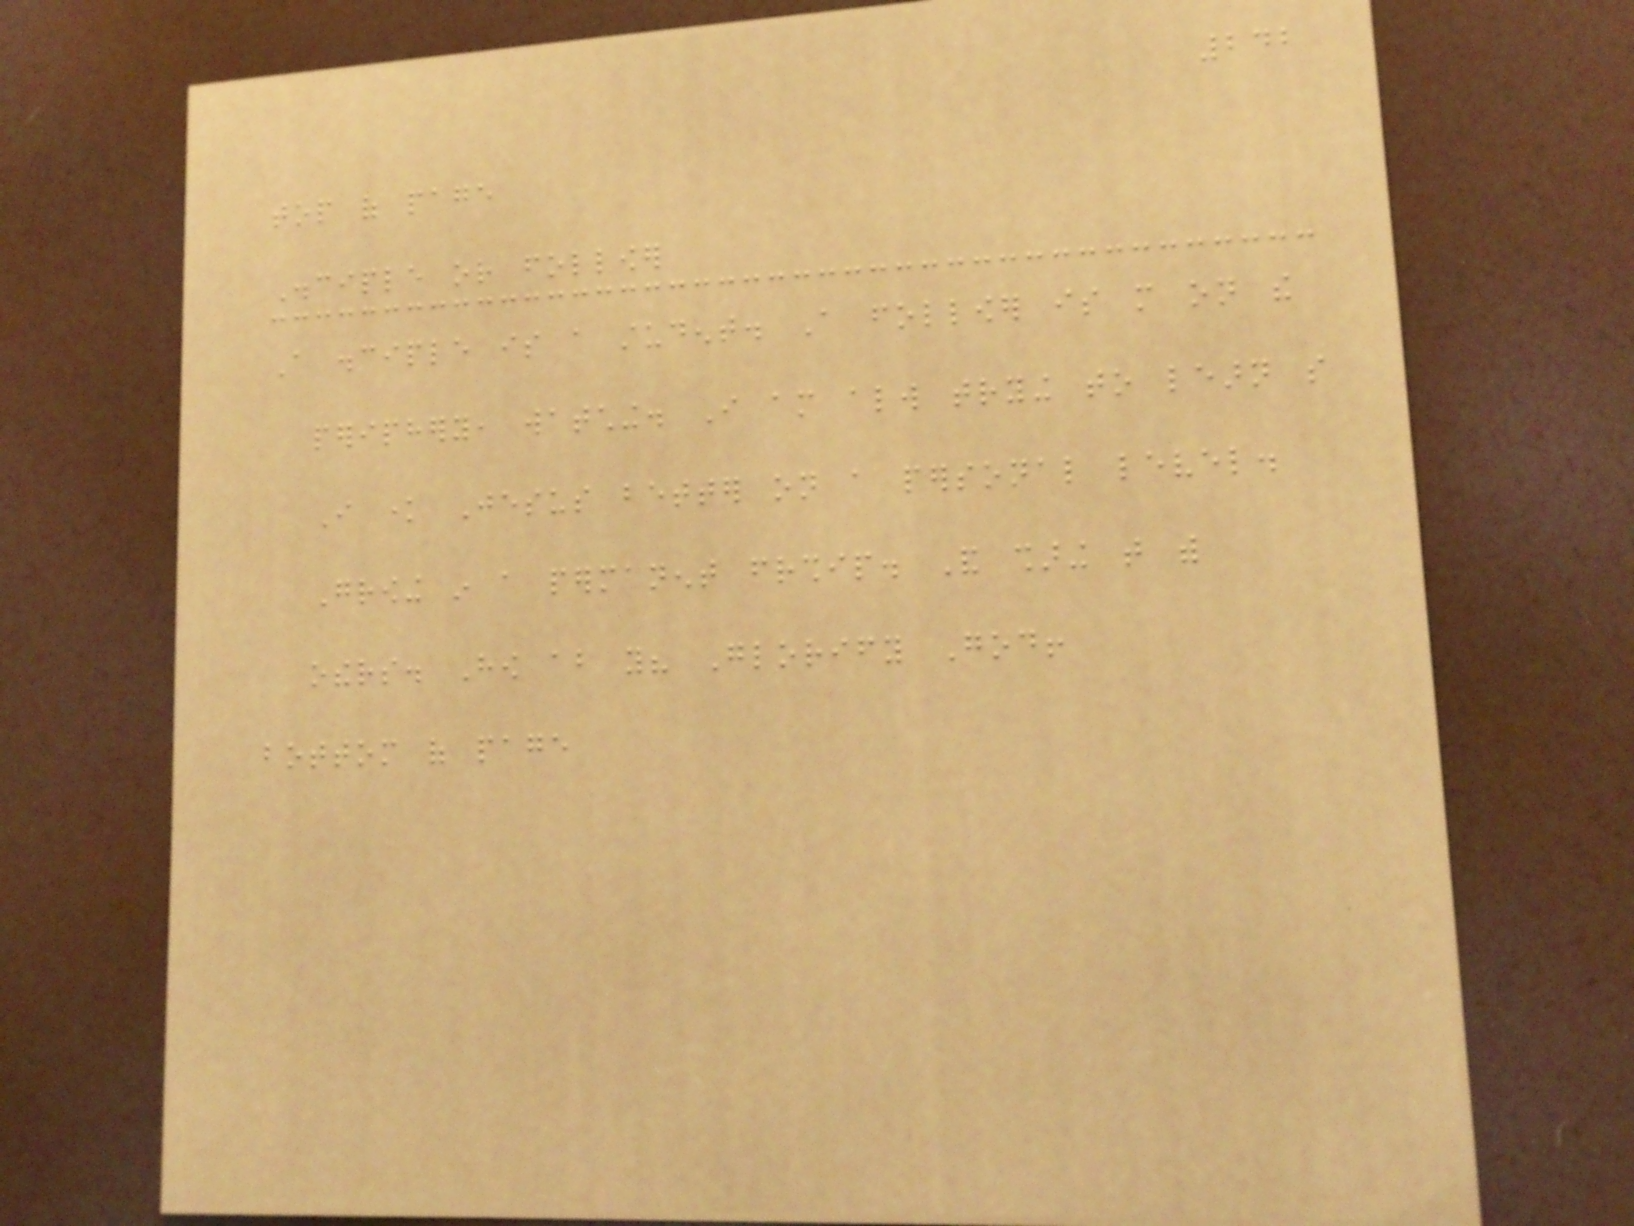242
top of page
Disciple or follower
A disciple is a student. A follower is more on the
periphery, watching. I am always trying to learn so
I know Jesus better on a personal level.
Growing in a permanent friendship. And sharing that with
others. How about you? Glorify God!
bottom of page
